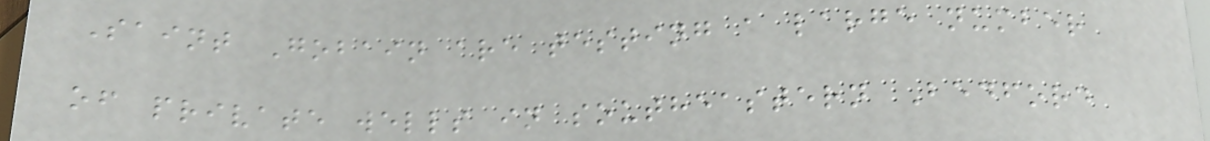Saint Gobain are testing a large number
of private wells in southeastern Bedford
